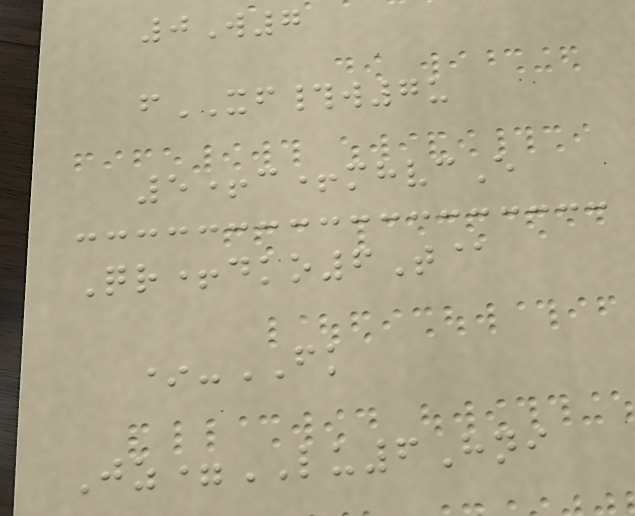0W7
fXF#w7u
5+c+mhvcE
Qr+dko6T@
*-FK
Jz=LU6Hni
